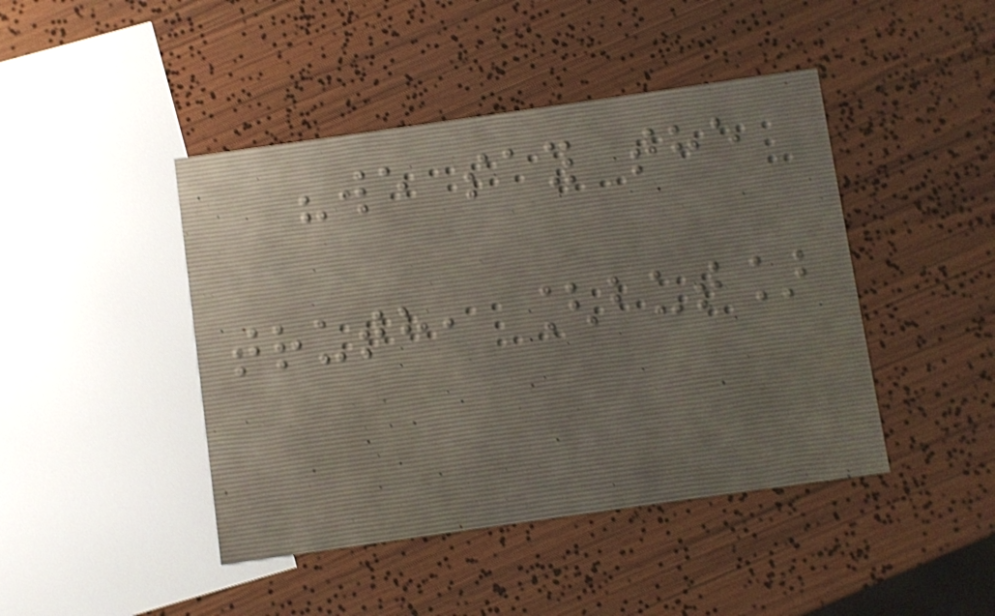"we say the
truth, [but]
